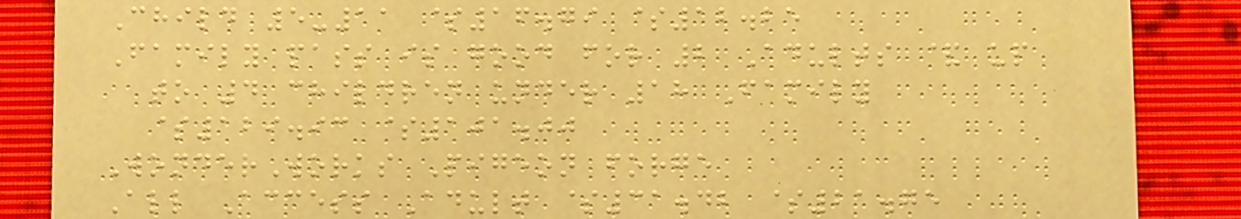Child 5-11 $16.79 $12.25
Family pass is good for 2 Adults & up
to 4 children under 18 Family
$129.93 $101.00
WonderWorks Pigeon forge
All Access Adult $31.42 $21.75
